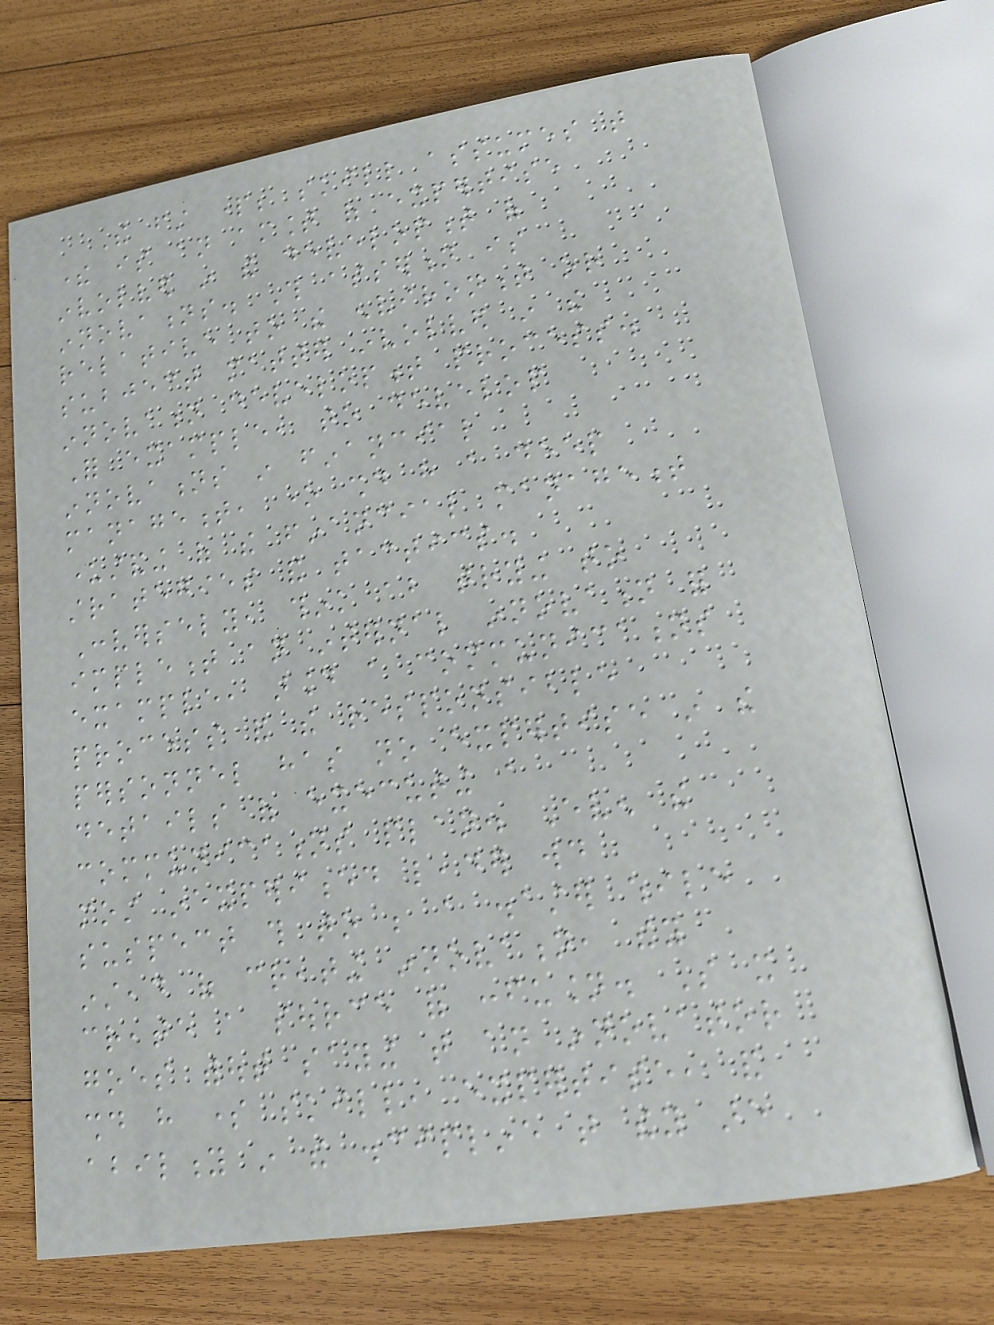The first part; skill assumes that
there is an amount of expertise
involved in the development of
innovations. This assertion is
relative to the environment or
subject matter involved in the
innovation development process.
For example, to develop
innovations in financial
management, one should have a deep
understanding of the financial management
strategies and tactics.
Conversely, think about trying to
implement an internal innovation for
example, around a communications
process and the responsible
personnel has no expertise in the
details of executing a
communications plan. Even the
most inexperienced leader would
suspect this to be a disaster while
instead of creating innovation, they
create a source of confusion. So it
goes without saying that an innovator
should have some skill, expertise, and
ability in the discipline that they are
